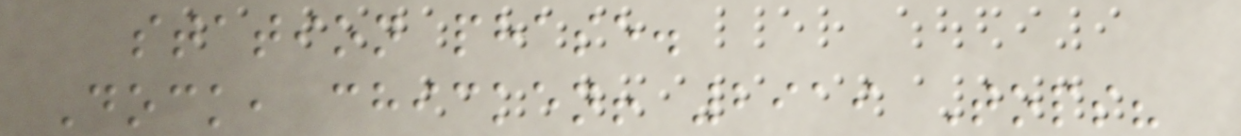station phase.
Dock, chicken! 2919 Tops?
